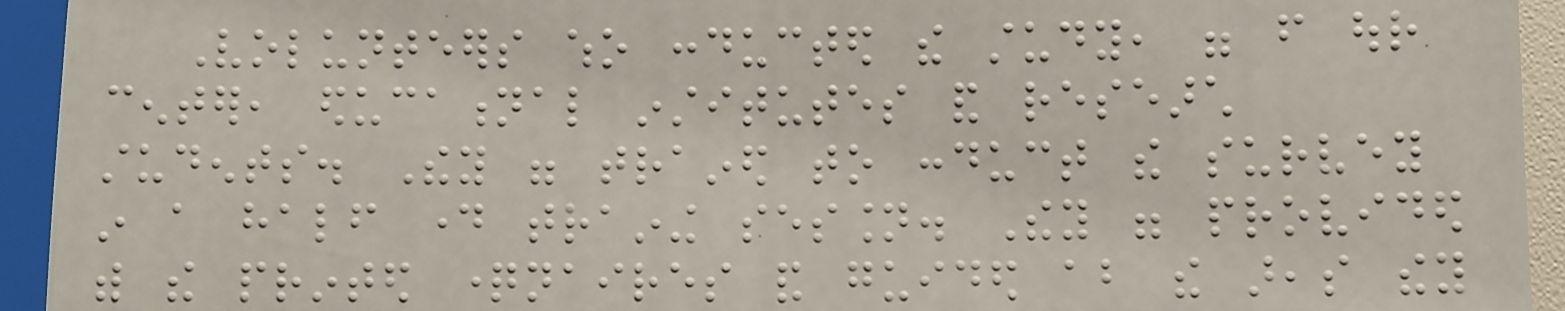Volunteers who conducted the study, were from our
center, educational institutes and research
students. They were trained to conduct the survey
in a half day training session. They were provided
with the printed questionnaires and guided about the areas they
